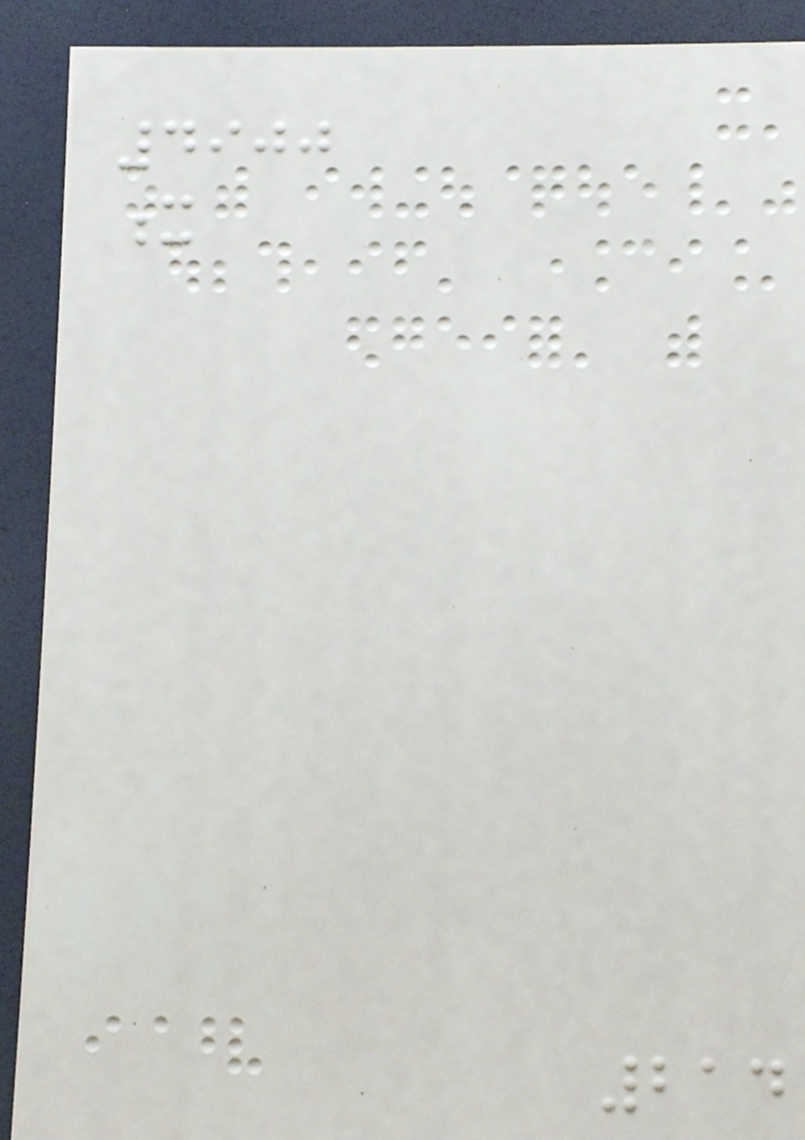4900
x
214
